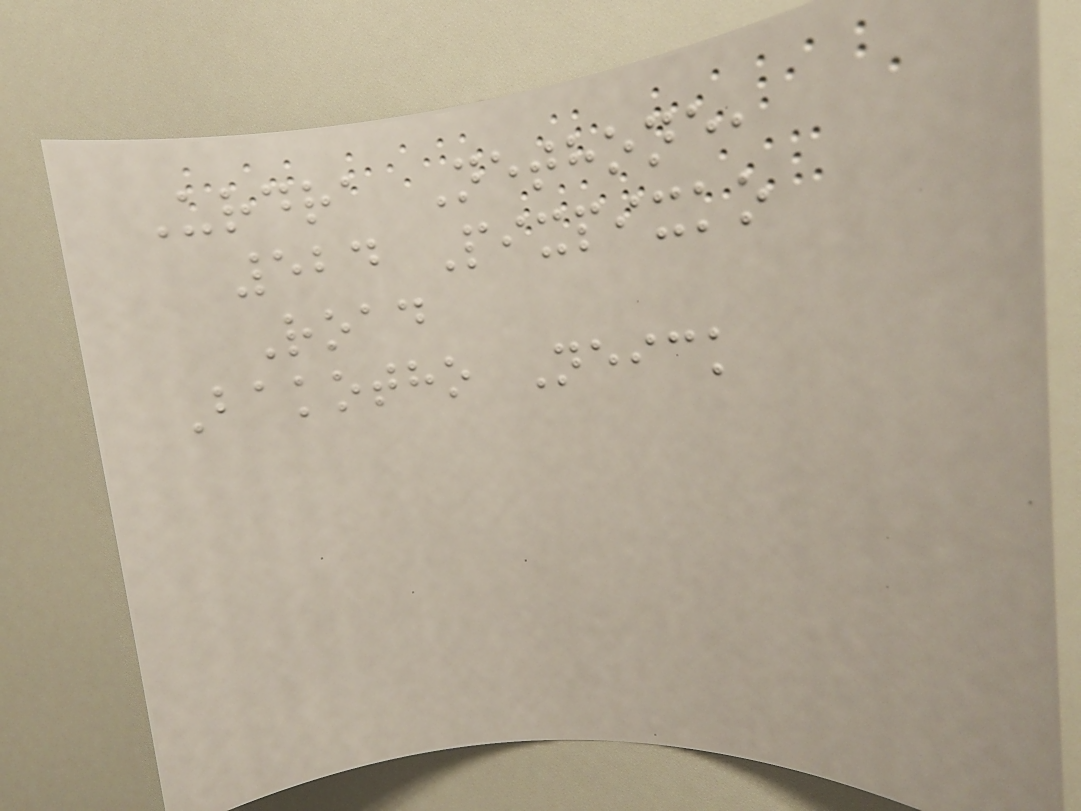Urdra Nethone,
524 Pixpixko
Road
Bakotho Neick
